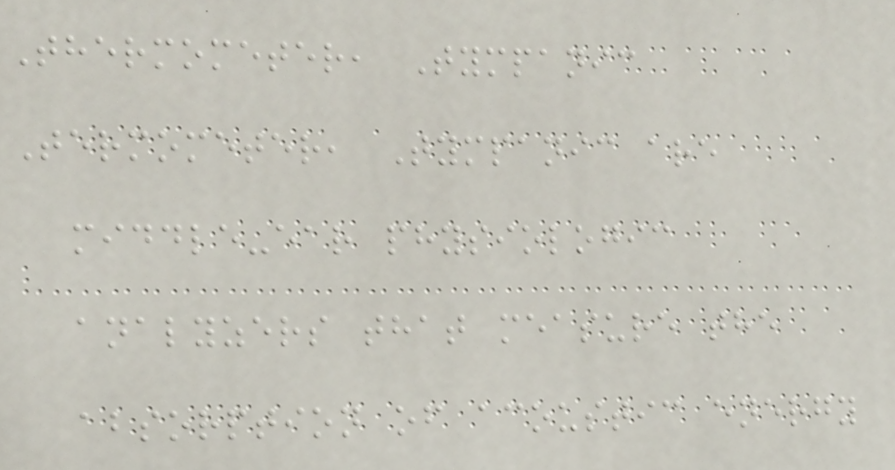Thermometer, Tympanic
Termometer, Tympanic are
middle-ear physiologic
analyzers that measure the
absorption of acoustic energy
